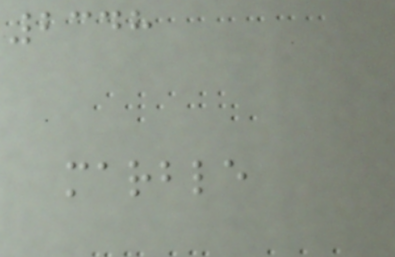2348
marble
